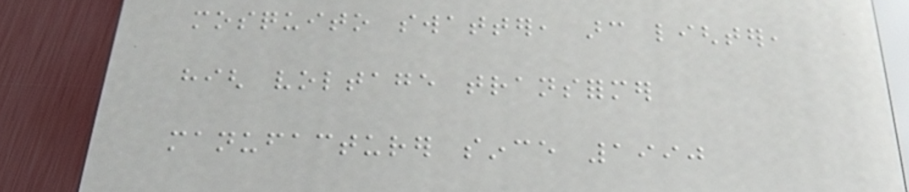mosquito swatter, arc lighter,
high voltage transformer
manufacturer since 1990
